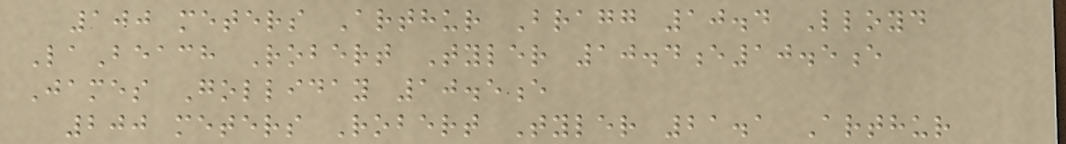100 meters Arthur Bragg 10.4 Lloyd
LaBeach Robert Tyler 10.4e10.5e
James Golliday 10.5e
200 meters Robert Tyler 21.1 Arthur
